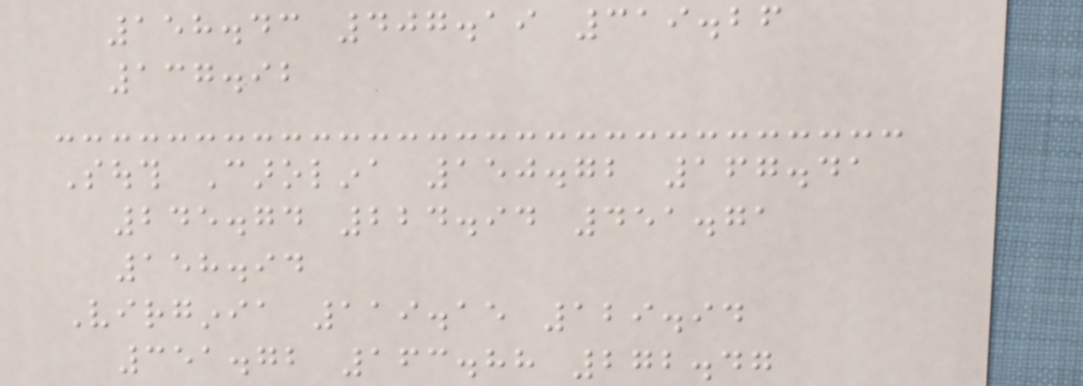158.43 407.19 319.26
137.92
South Carolina 150.72 167.41
245.74 224.94 451.71
158.94
Virginia 119.15 129.94
351.72 163.88 272.47
